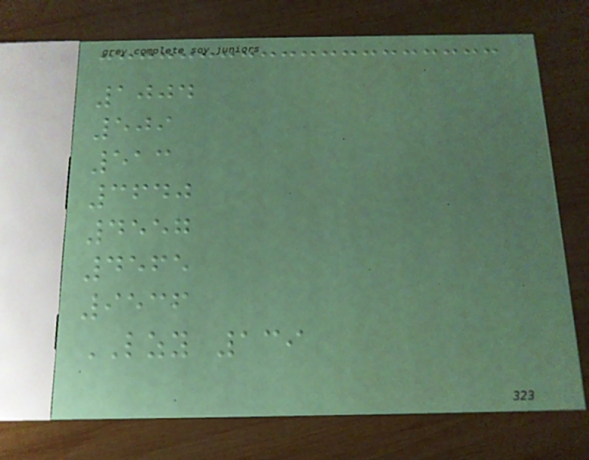1004
509
513
3640
4557
4565
9536
LZY 139
